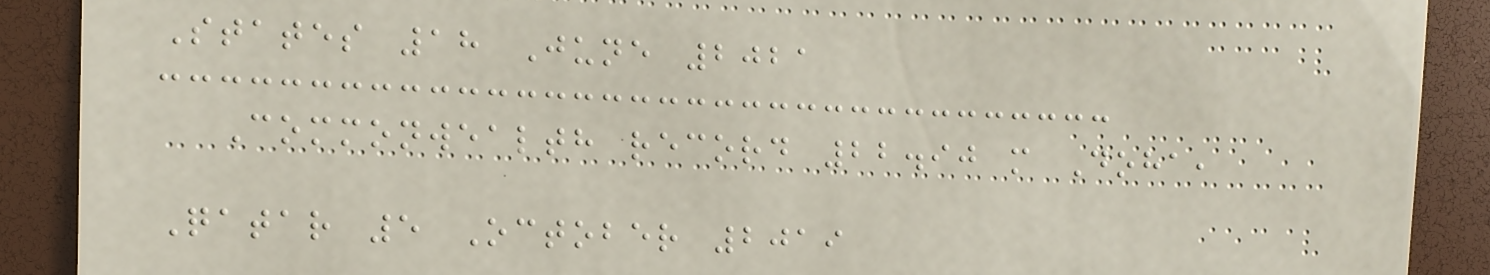States 18 June 2021
Commonwealth record 22.90 m Doha,
Qatar 5 October 2019
